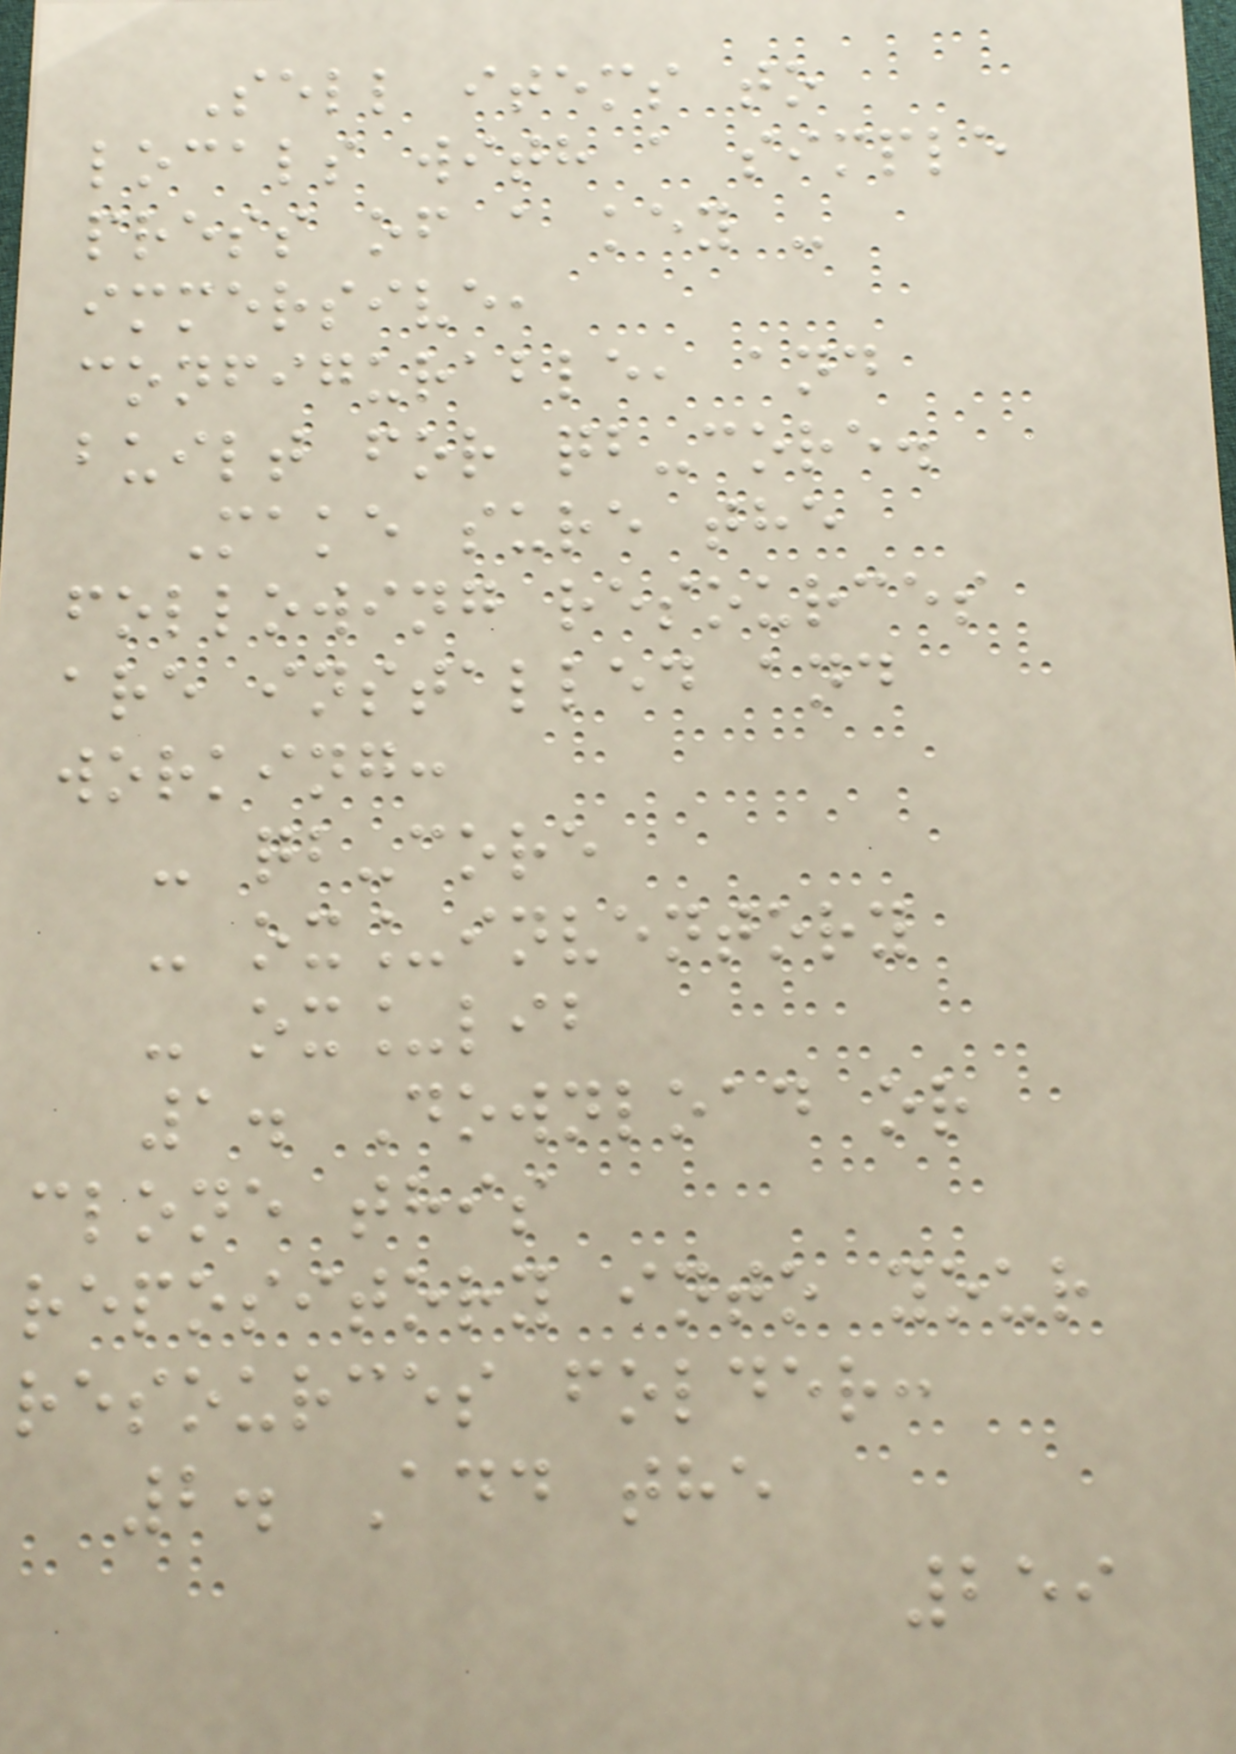Sell items to
locals with a simple
press of a key -
immersive,
configurable, and
built for qb-core.
Make sure the
following resources
are installed and
working:
- qb-core
- ox_inventory
- ox_lib
1. Download or
clone this
repository into your
resources folder:
2. Add the
259
